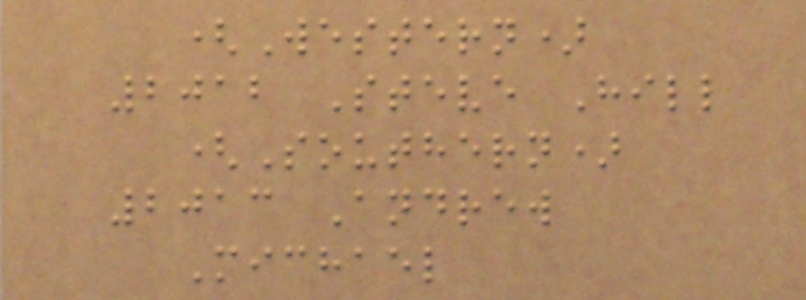(Western)
2012 Steve Hill
(Southern)
2013 Andrew
Michael
